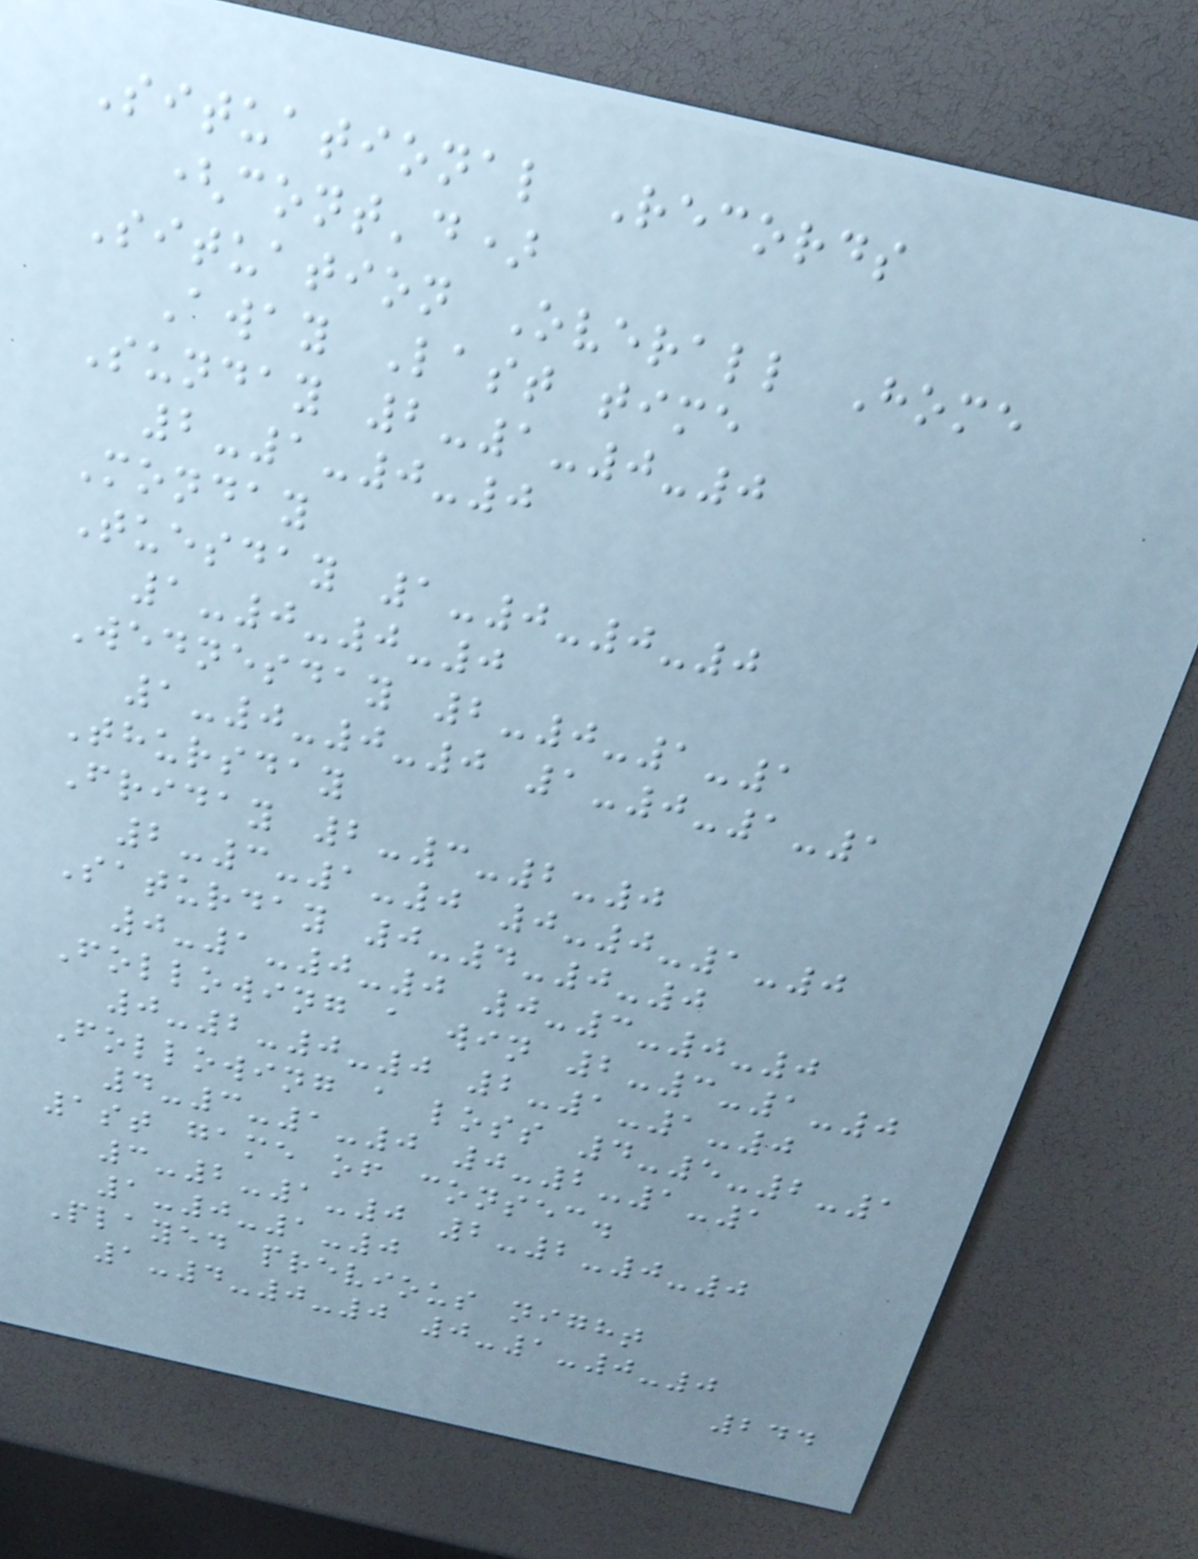Situational Records
(cont'd)
Situation Overall Home
Away Last time
Sunday 2-1-0-0
2-1-0-0
Monday
Tuesday 1-0-0-0
1-0-0-0
Wednesday 2-0-1-1
1-0-0-0 1-0-1-1
Thursday
Friday 2-3-2-0
2-3-1-0 0-0-1-0
Saturday 0-4-0-0
0-1-0-0 0-3-0-0
Following a win 2-3-1-0
0-2-0-0 2-1-1-0
Following a loss 4-5-2-1
4-3-1-0 0-2-1-1
1st game of consec.
3-2-1-0 2-2-0-0
1-0-1-0
Played previous night
1-4-0-0 0-1-0-0
244
